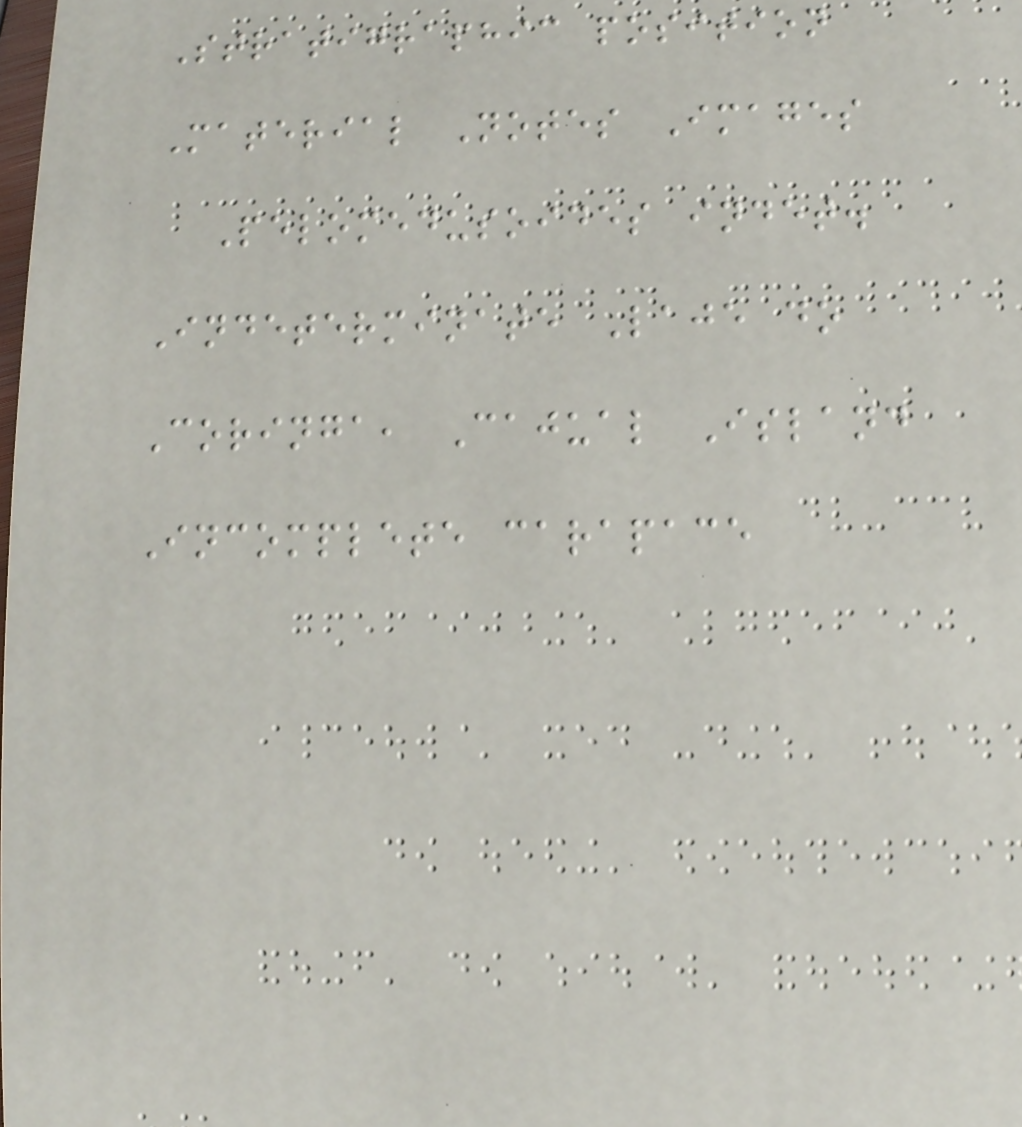Stratigraphic position
Material Notes Images
Pelomedusoides indet.
Indeterminate Laje do
Coringa, Cajual Island
Incomplete carapace
